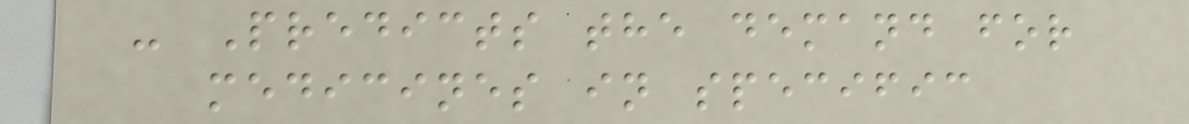- Predicts the demand for
medicines in specific
